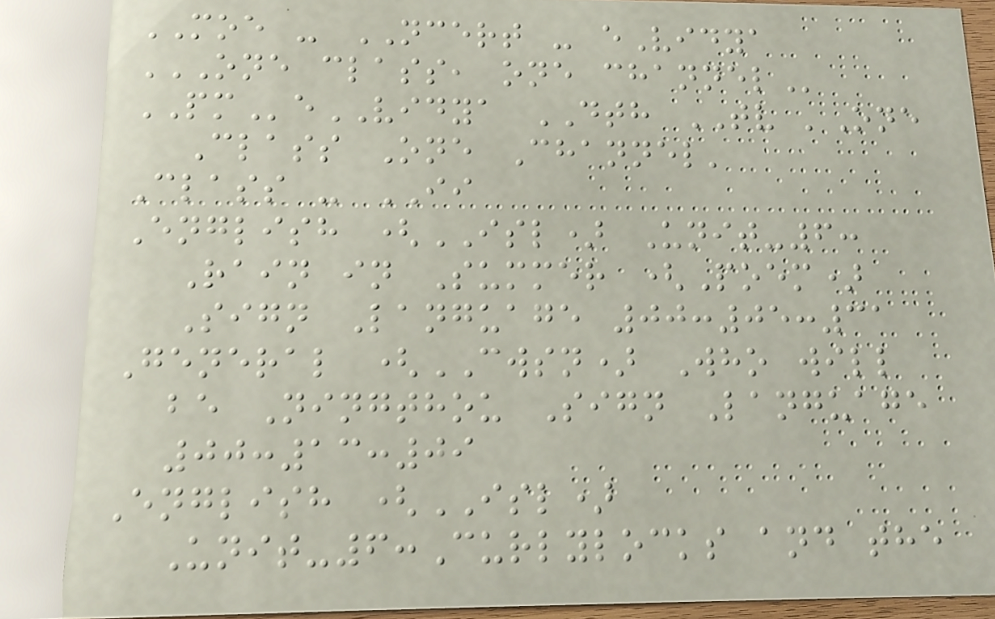MOE - NCERT - eVidya
ONE CLASS, ONE CHANNEL
PMeVIDYA DTH TV 'One
Class One Channel'
Class - II
English (ISL) Unit-6:
Rain in Summer (Poem)
Sign Language 00:05:31
General (CWSN) Who will
be Ningthou Sign Language
00:13:09
English (ISL)
Unit-6:Curlylocks and the
